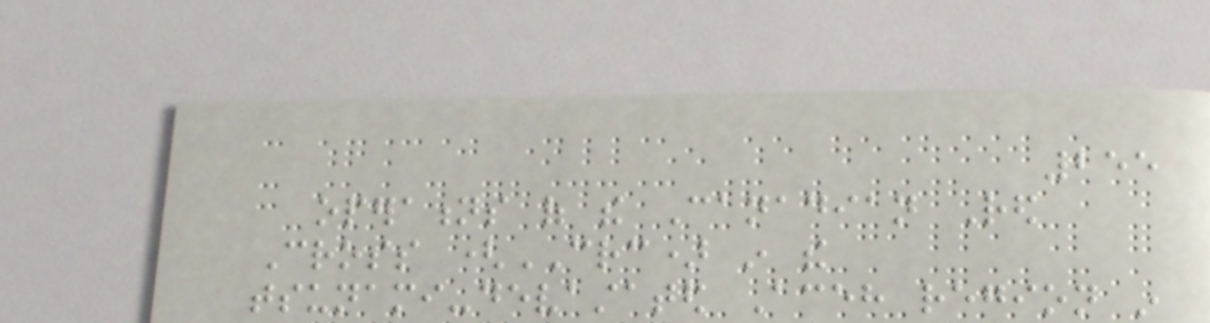255
operations of the Canadian Red
Cross (CRC) in the
tsunami-devastated Aceh region in
